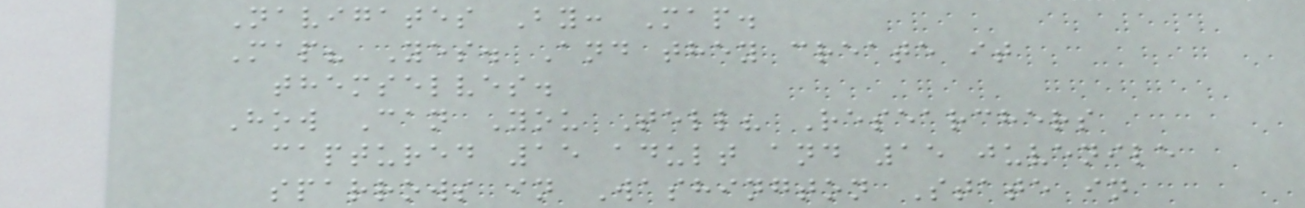Navigates By: Map.
Map? Yes. And they create it
themselves.
How Can You Tell? Researchers
captured 15 adult and 15 juvenile
sparrows in Washington State in
